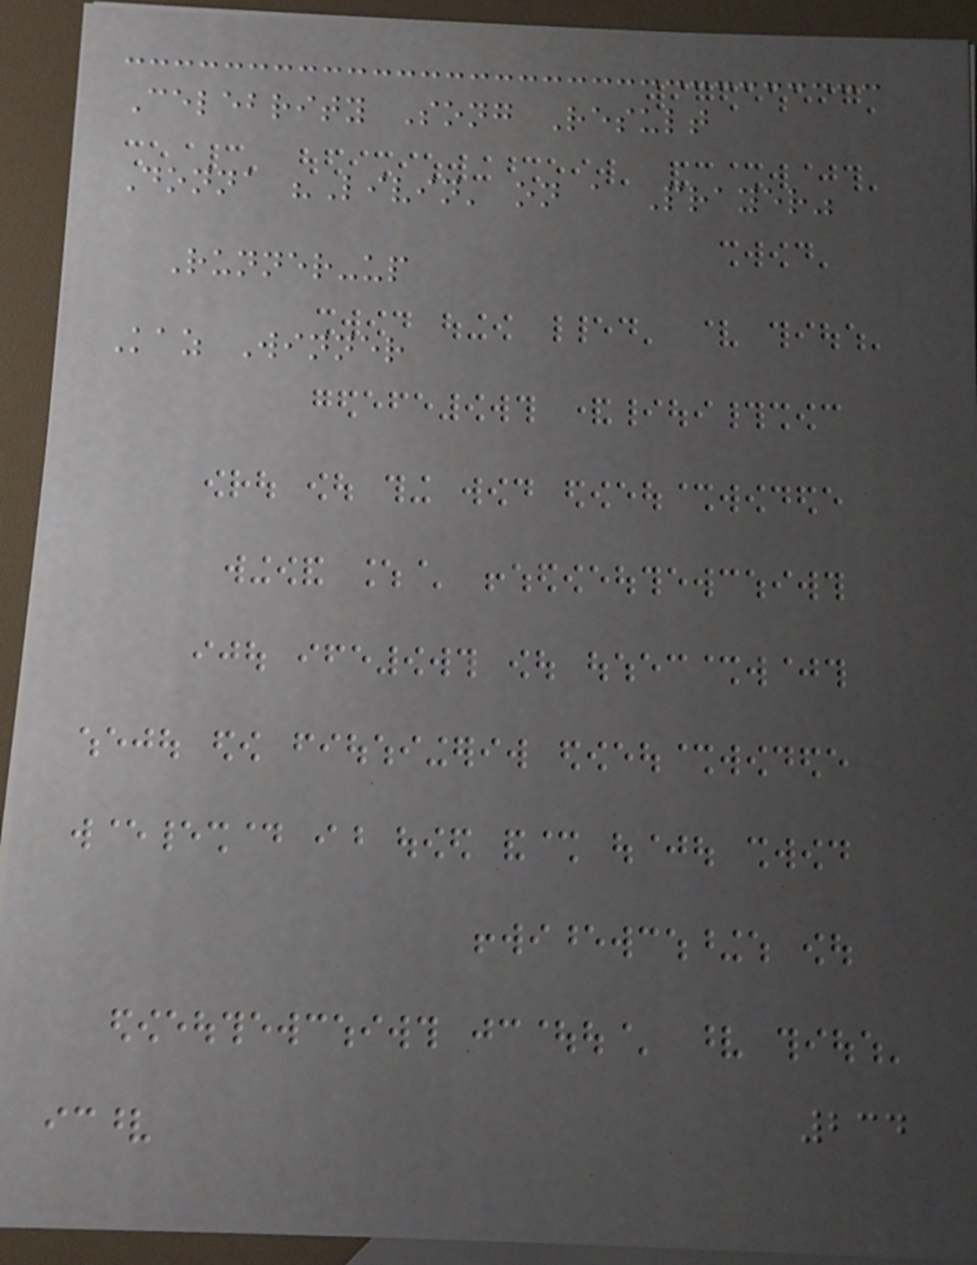Celebrity Song Result
Donna "Livin' on a Prayer"
Runner-up
Kaz Winner
234
